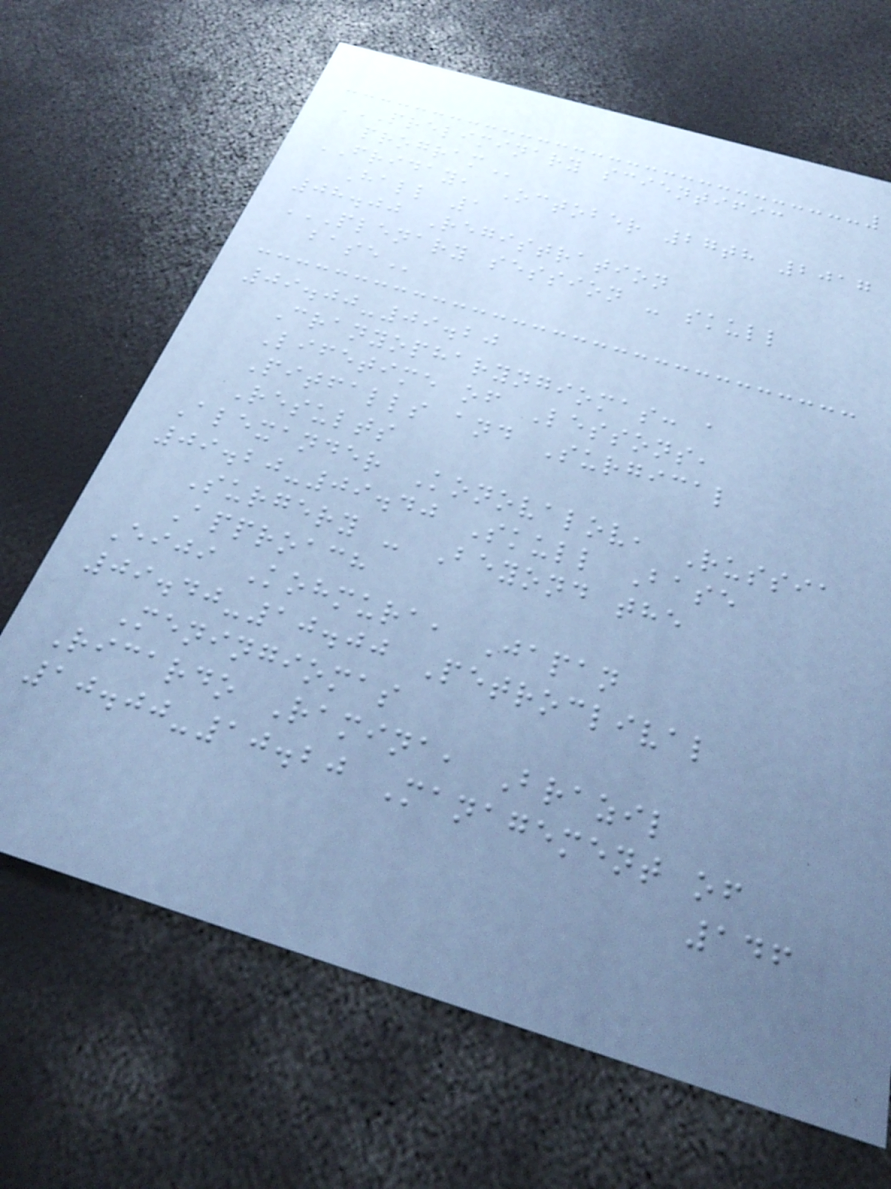PRELIMINARY SCIENTIFIC
PROGRAM
FRIDAY, October 27th 2017
Hall 1
08.00 Registration
PLENARY SESSION - SKULL
BASE
09.00-09.20
Cranyopharyngiomas: a
Lifetime of Lessons,
Pitfalls and Surgical
Results
Alexander Konovalov, Russia
09.20-09.40 Skull Base
Surgery - Beyond the
Approach
Eiji Kohmura, Japan
09.40-10.00 Petroclival
Meningiomas
Ricardo Ramina, Brazil
10.00-10.20 Management of
146
